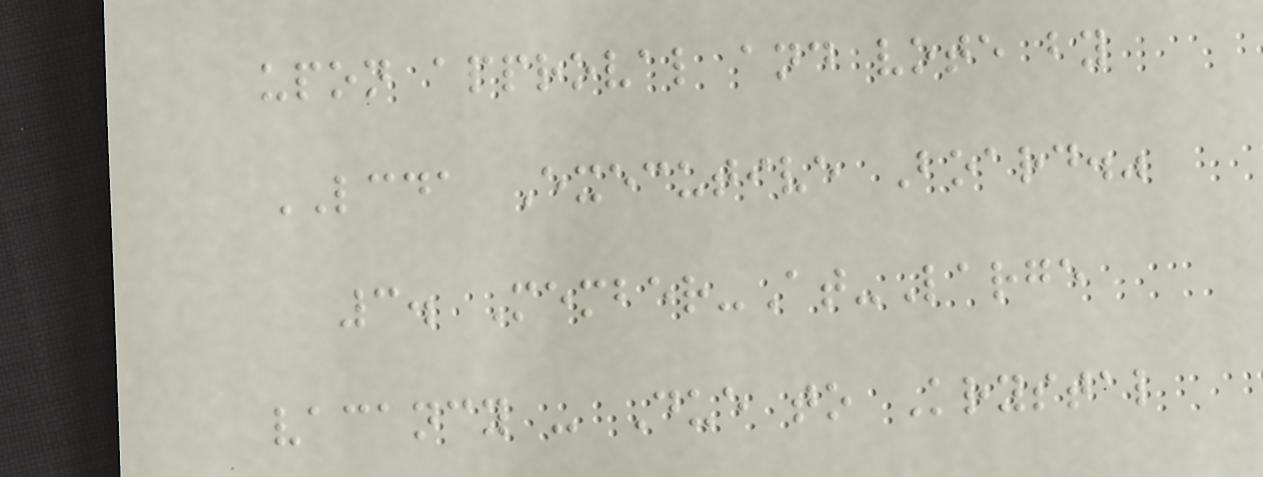upon approval and vote by
LCDA Executive Board."
3. Member-At-Large
vacancy - Due to Krystal
